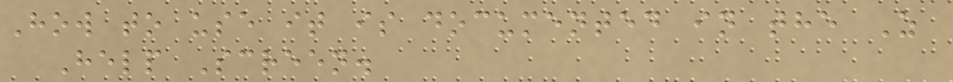How to use it is documented in the Z
Help Screen.
